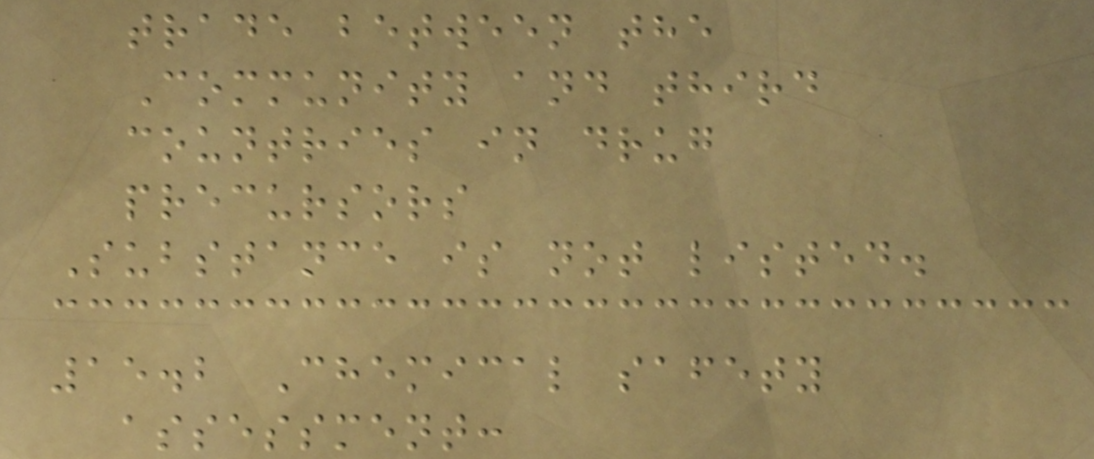trade between the
Community and third
countries in drug
precursors
Substance is not listed.
15.2 Chemical safety
assessment:
